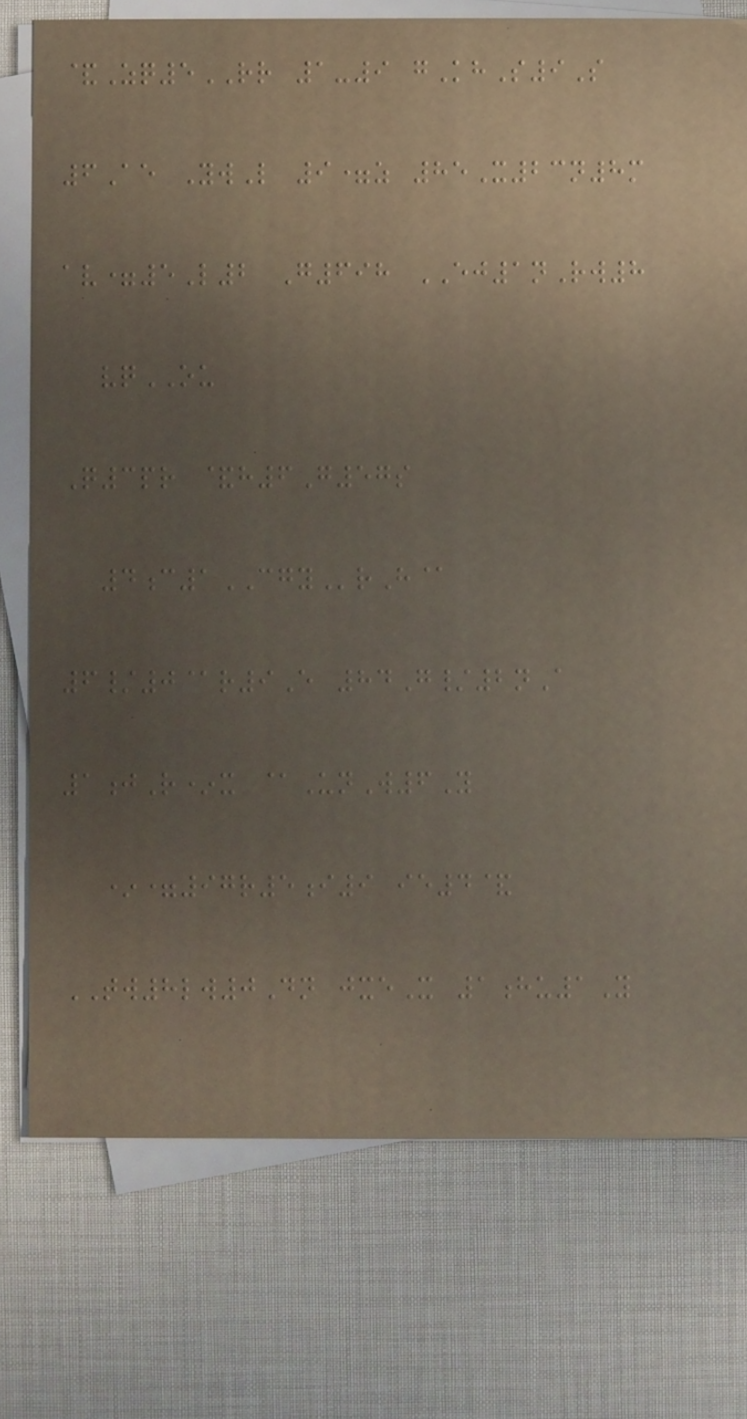&Zq5RR 1-9 gKhS9S
6Ae YwL 9=z 85X23n8m
av=5L2 G698 EJ1nRw8
vqOU
Q3pr &h6G57s
4c1CGYrH@
6/0@r9E 84G/2nA
1jR*x @UnW6Y
*=97r5i9 ie4&
TW8lw0Dn jxeX 1hu1Y
